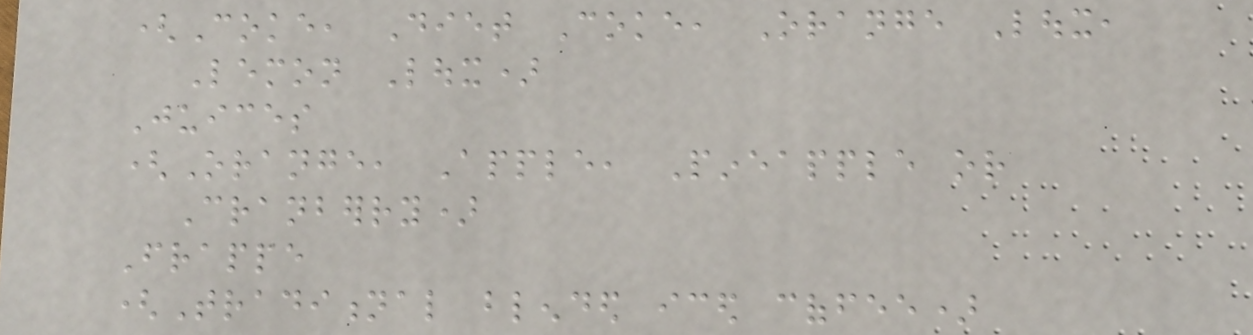(Coke, Diet Coke, Orange Loux,
Lemon Loux)
Juices
(Orange, Apple, Pineapple or
Cranberry)
Frappe
(Traditional blended iced coffee)
